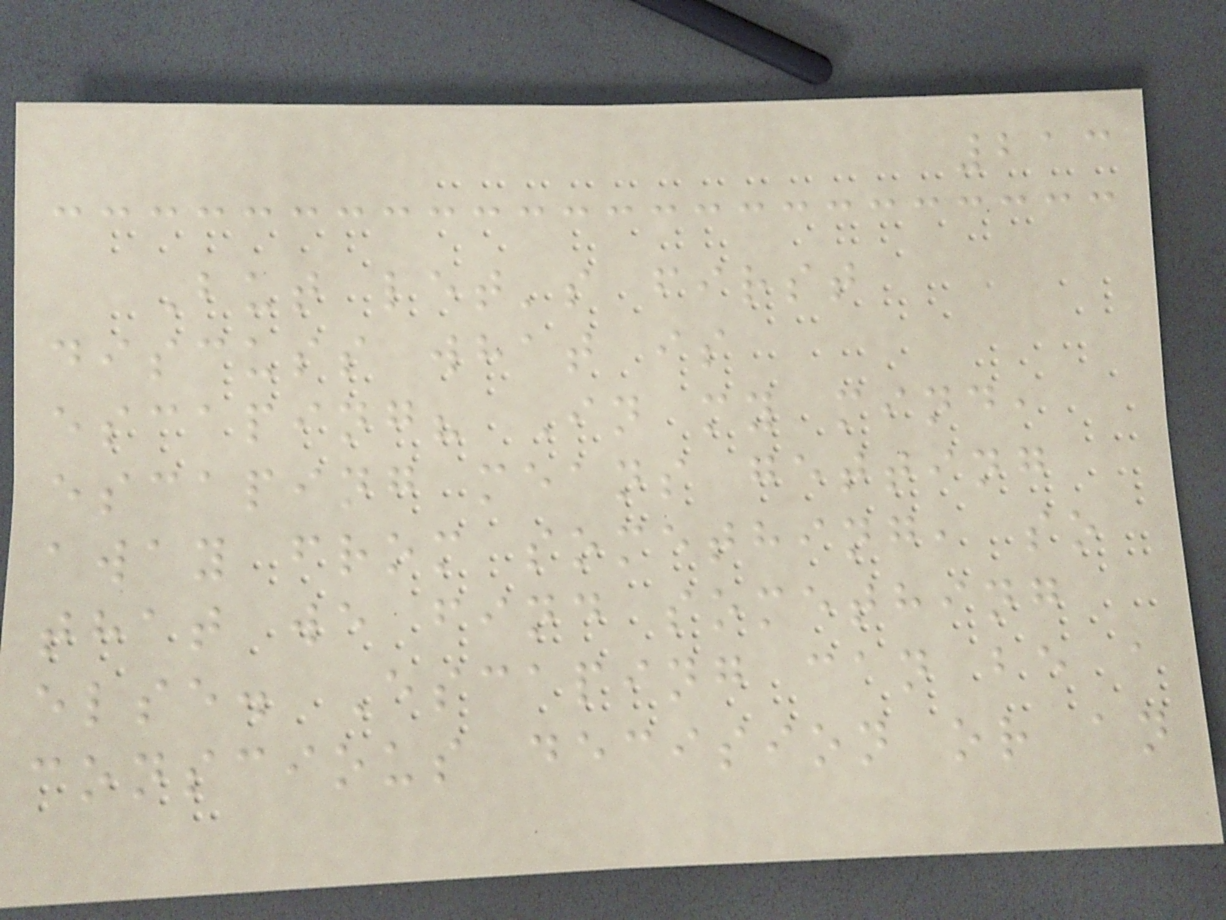213
But let's first
discuss what is
escaping? In my mind,
escaping means getting
away from something, so
that we find something
else. Escaping can be a
conscious decision or an
